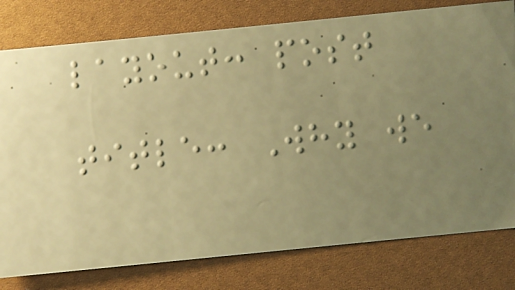layout: post
title: Why we
